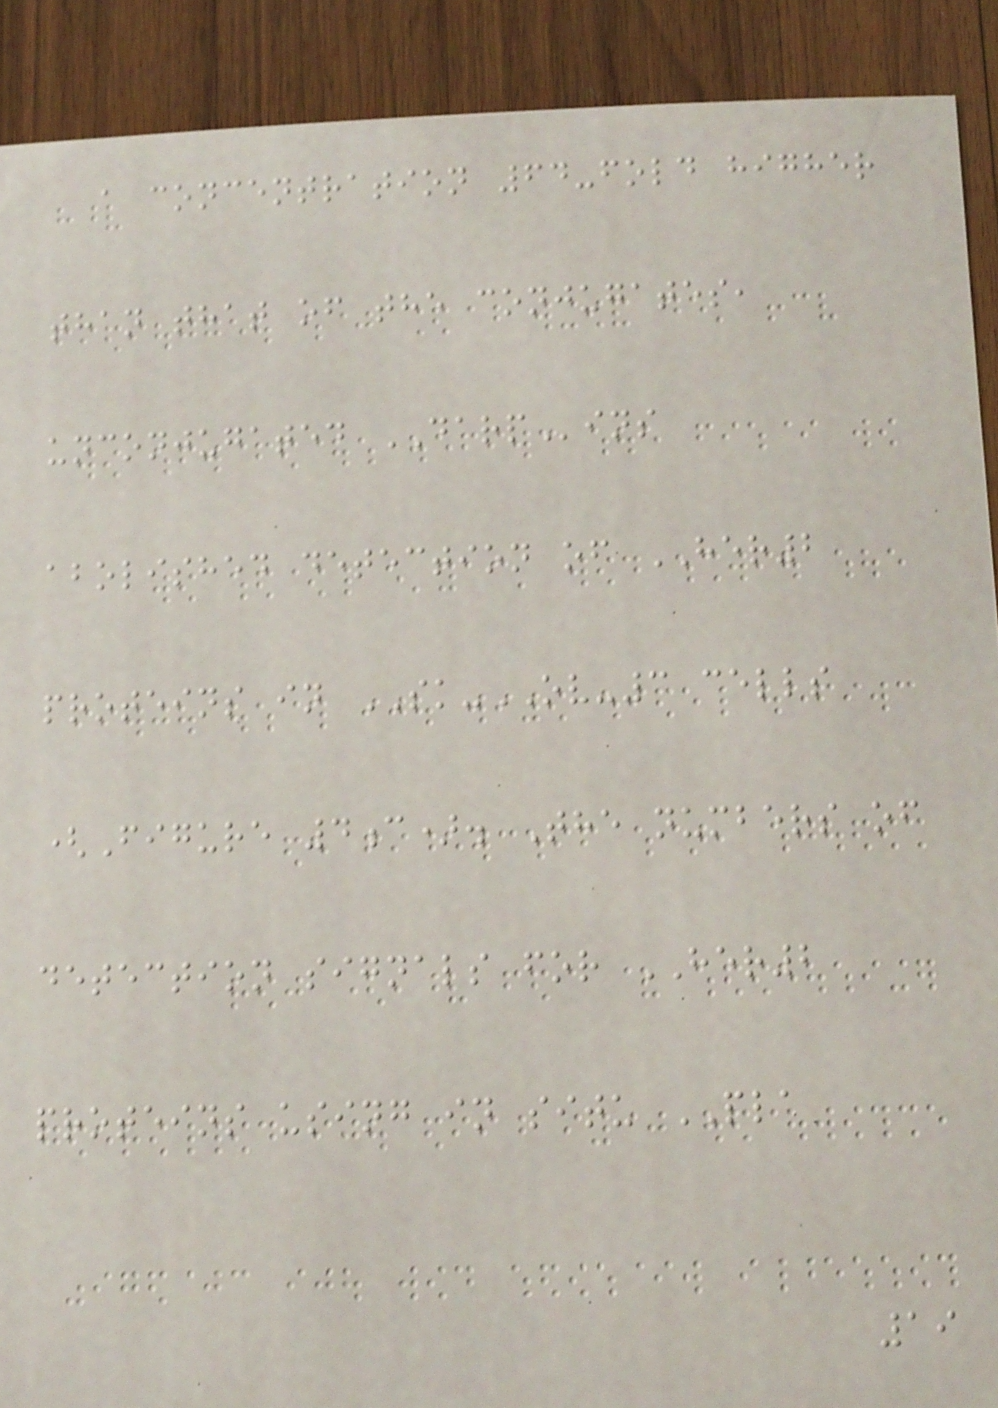a concentration 64-fold higher
than that of the conjugates,
unconjugated DARPins
abolished detection of HER2
proteins in SK-OV-3 cells
(Figure 4c). The numbers of
detection signals for HER2
proteins using in situ PLA
19
